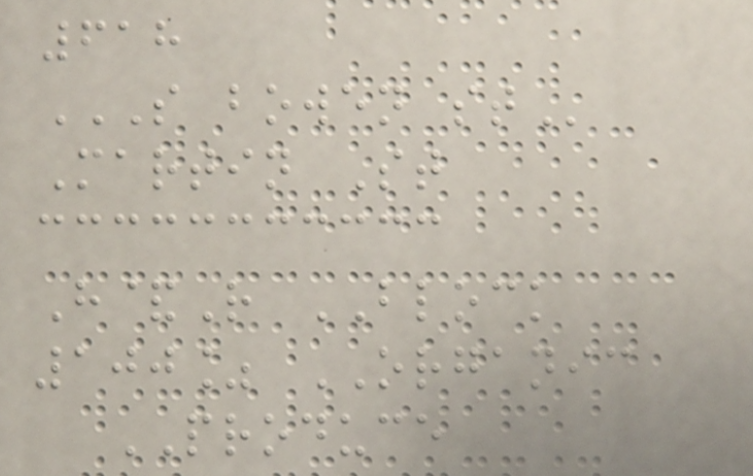618
S BOWEN ST
Martin St
H&R BLOCK
100% ORGANIC
PRODUCE
